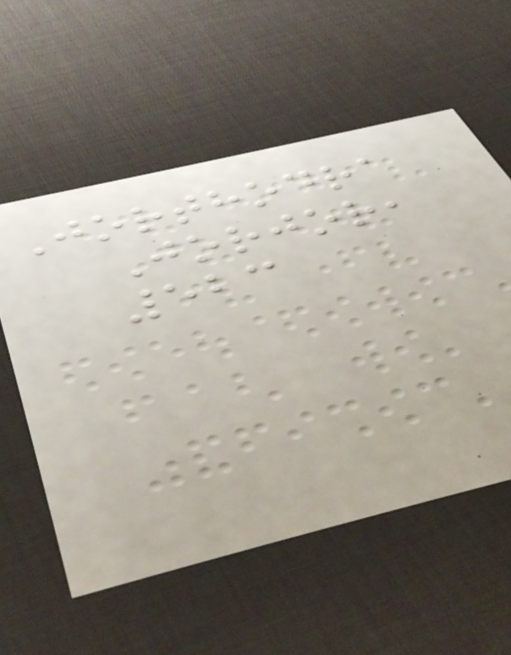Jorthodra
Jorjor,
523
